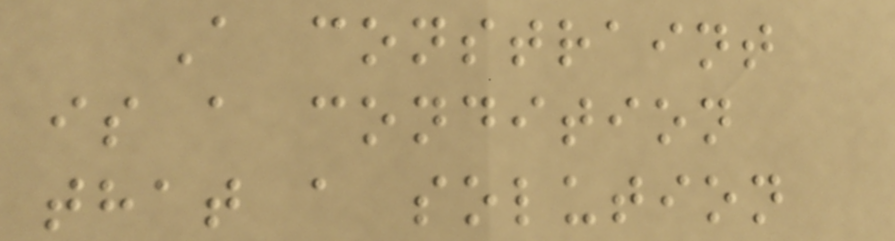A constraint
is a condition
that a solution
